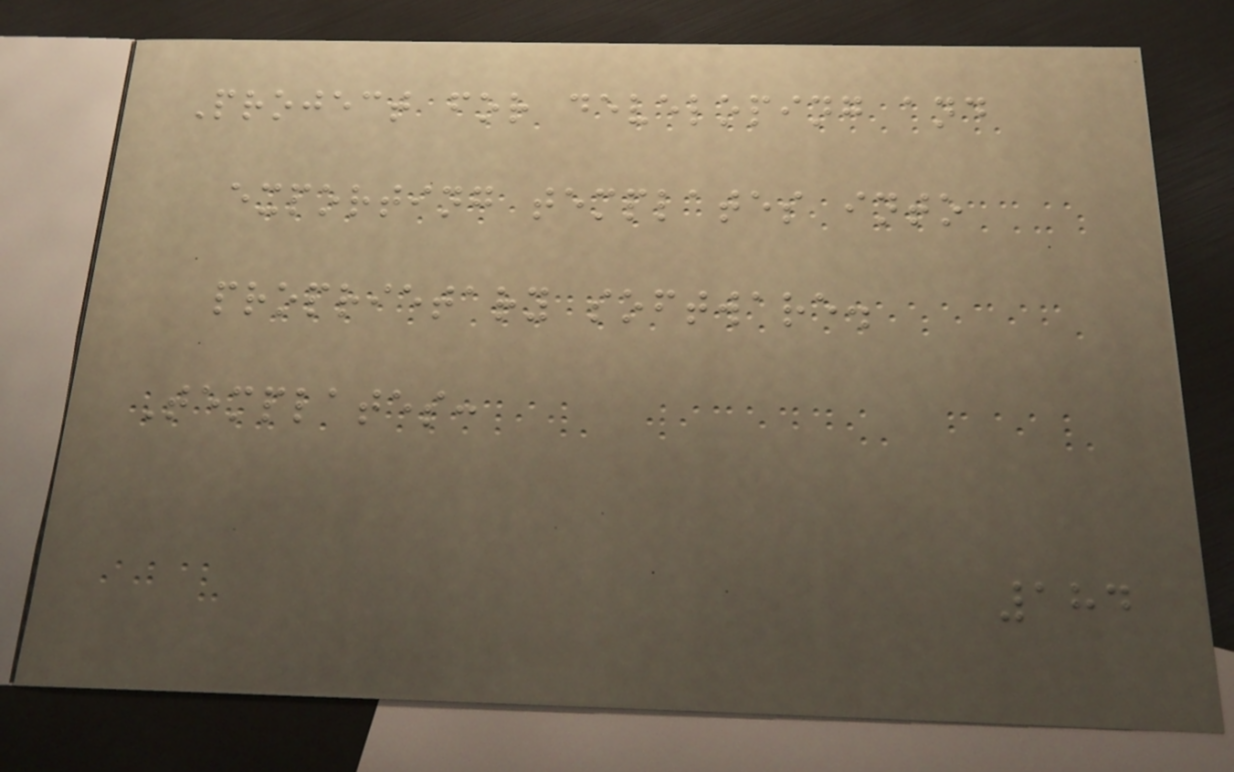Project for developing and
exporting templates into
proprietary software.
Templates:
184
